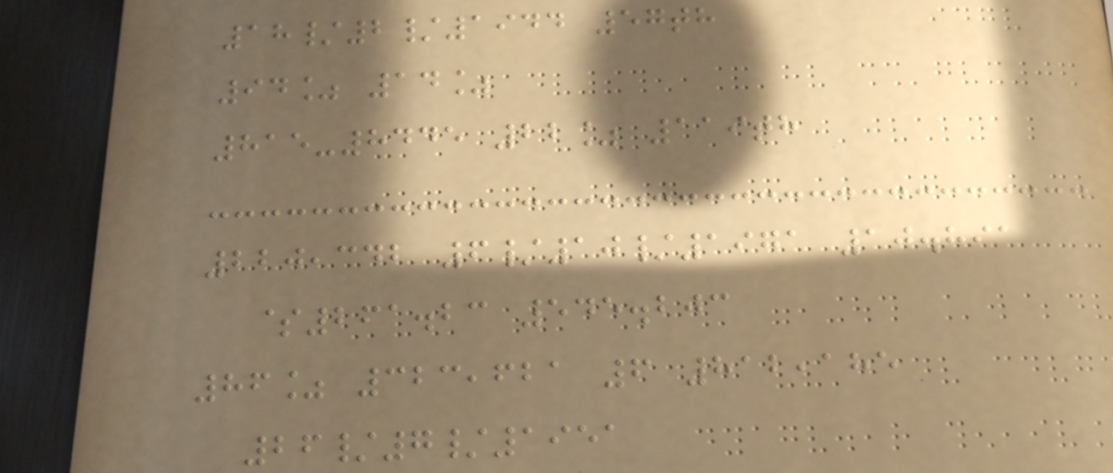18/2/1944 57th
94% 14%
815-8445 22% 119th
220,342 6/10/1971 10.891
$261.23 545.203
86% 323,621 6 812,185
26/7/1951
